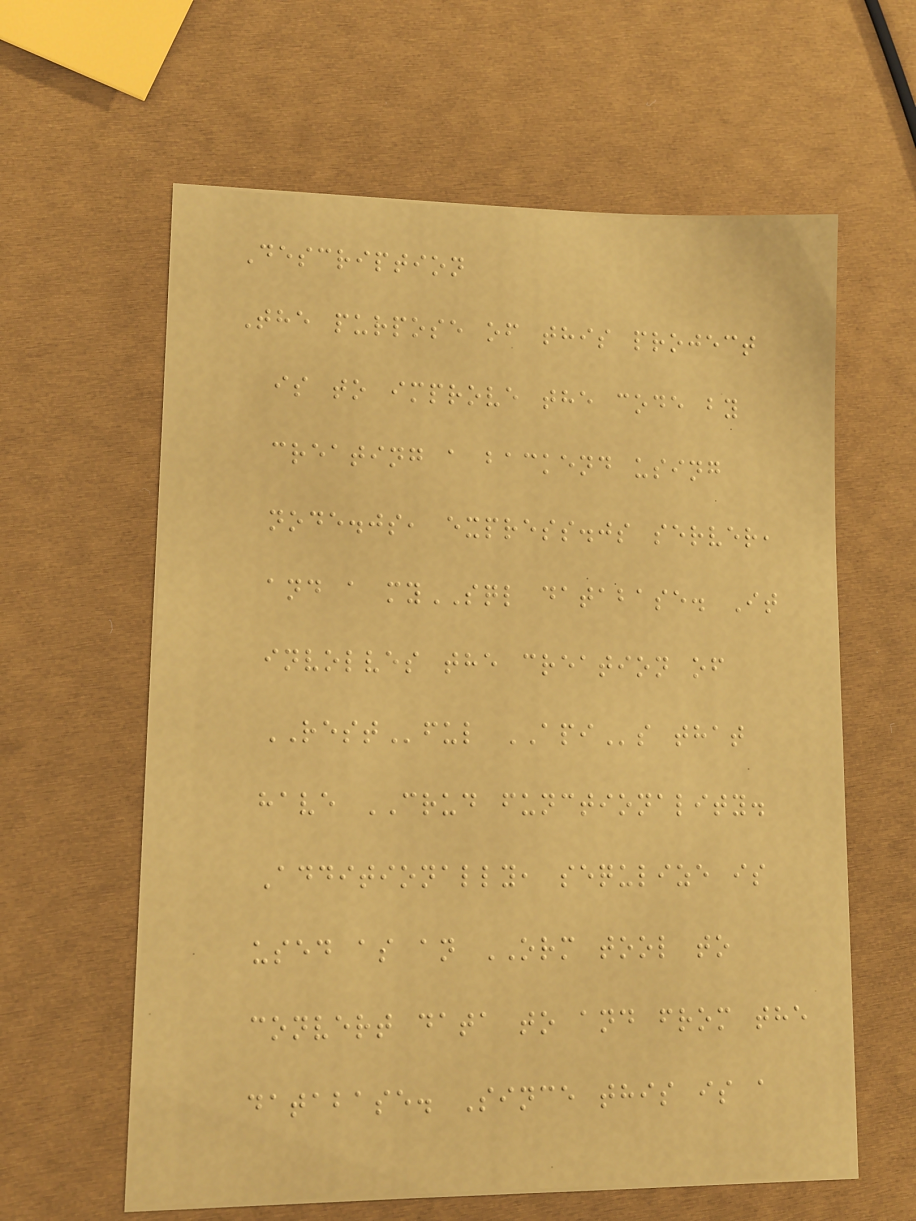Description
The purpose of this project
is to improve the code by
creating a backend using
node.js, express.js server,
and a mySQL database. It
involves the creation of
RESTful APIs that
have CRUD functionality.
Additionally, sequlize is
used as an ORM tool to
convert data to and from the
database. Since this is a
